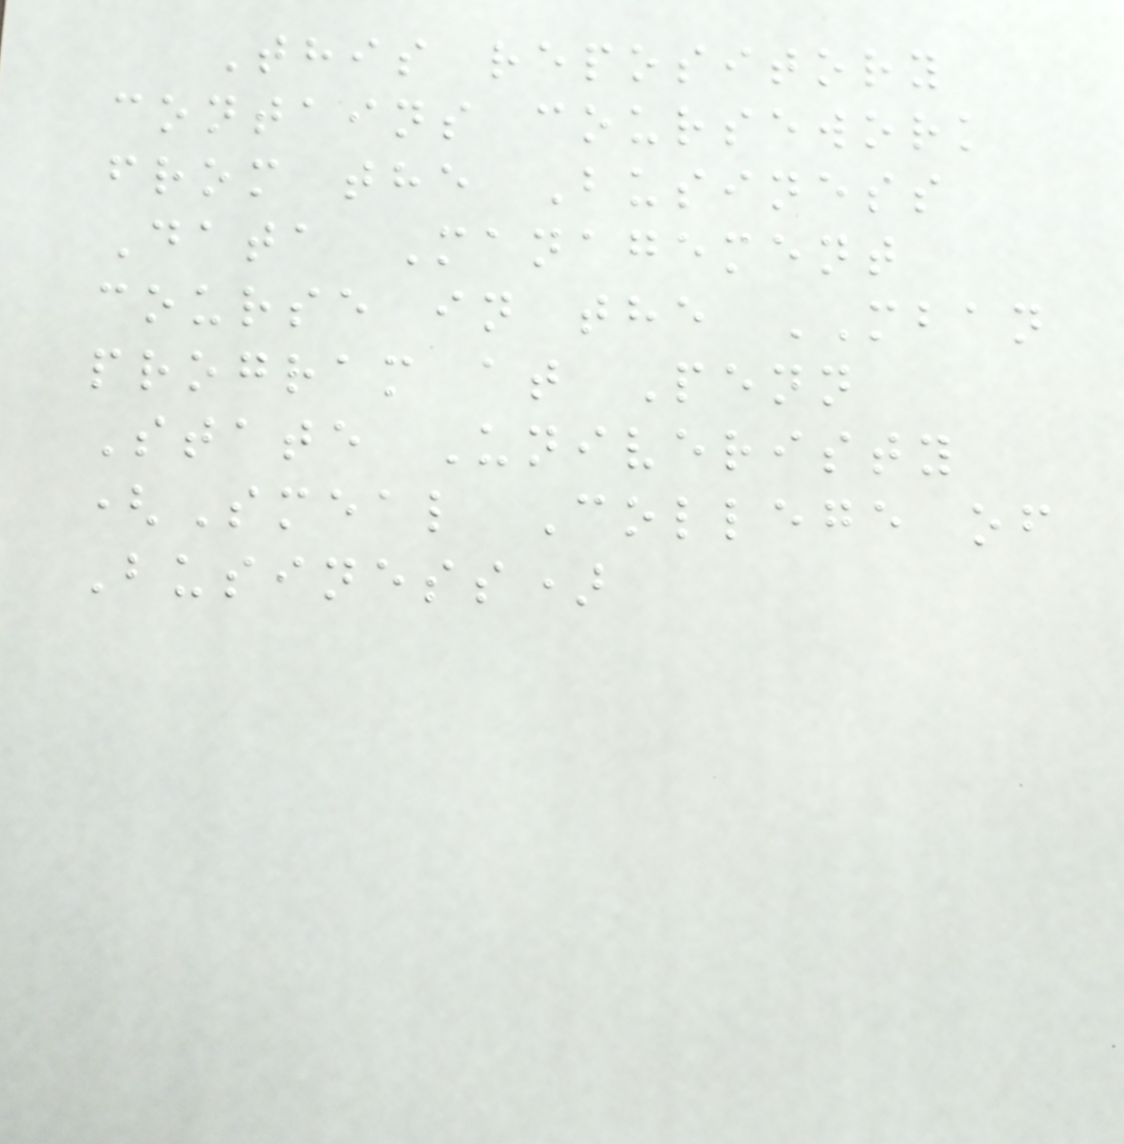This repository
contains coursework
from the Business
Data Management
course in the MBAN
program at Penn
State Univeristy
(Smeal College of
Business)
